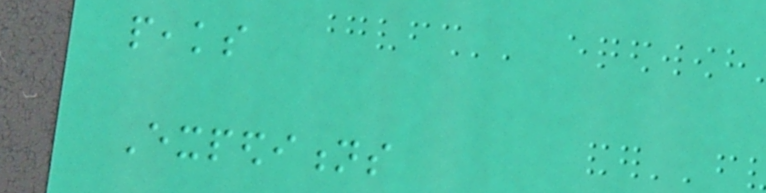peaks
Expeditions
